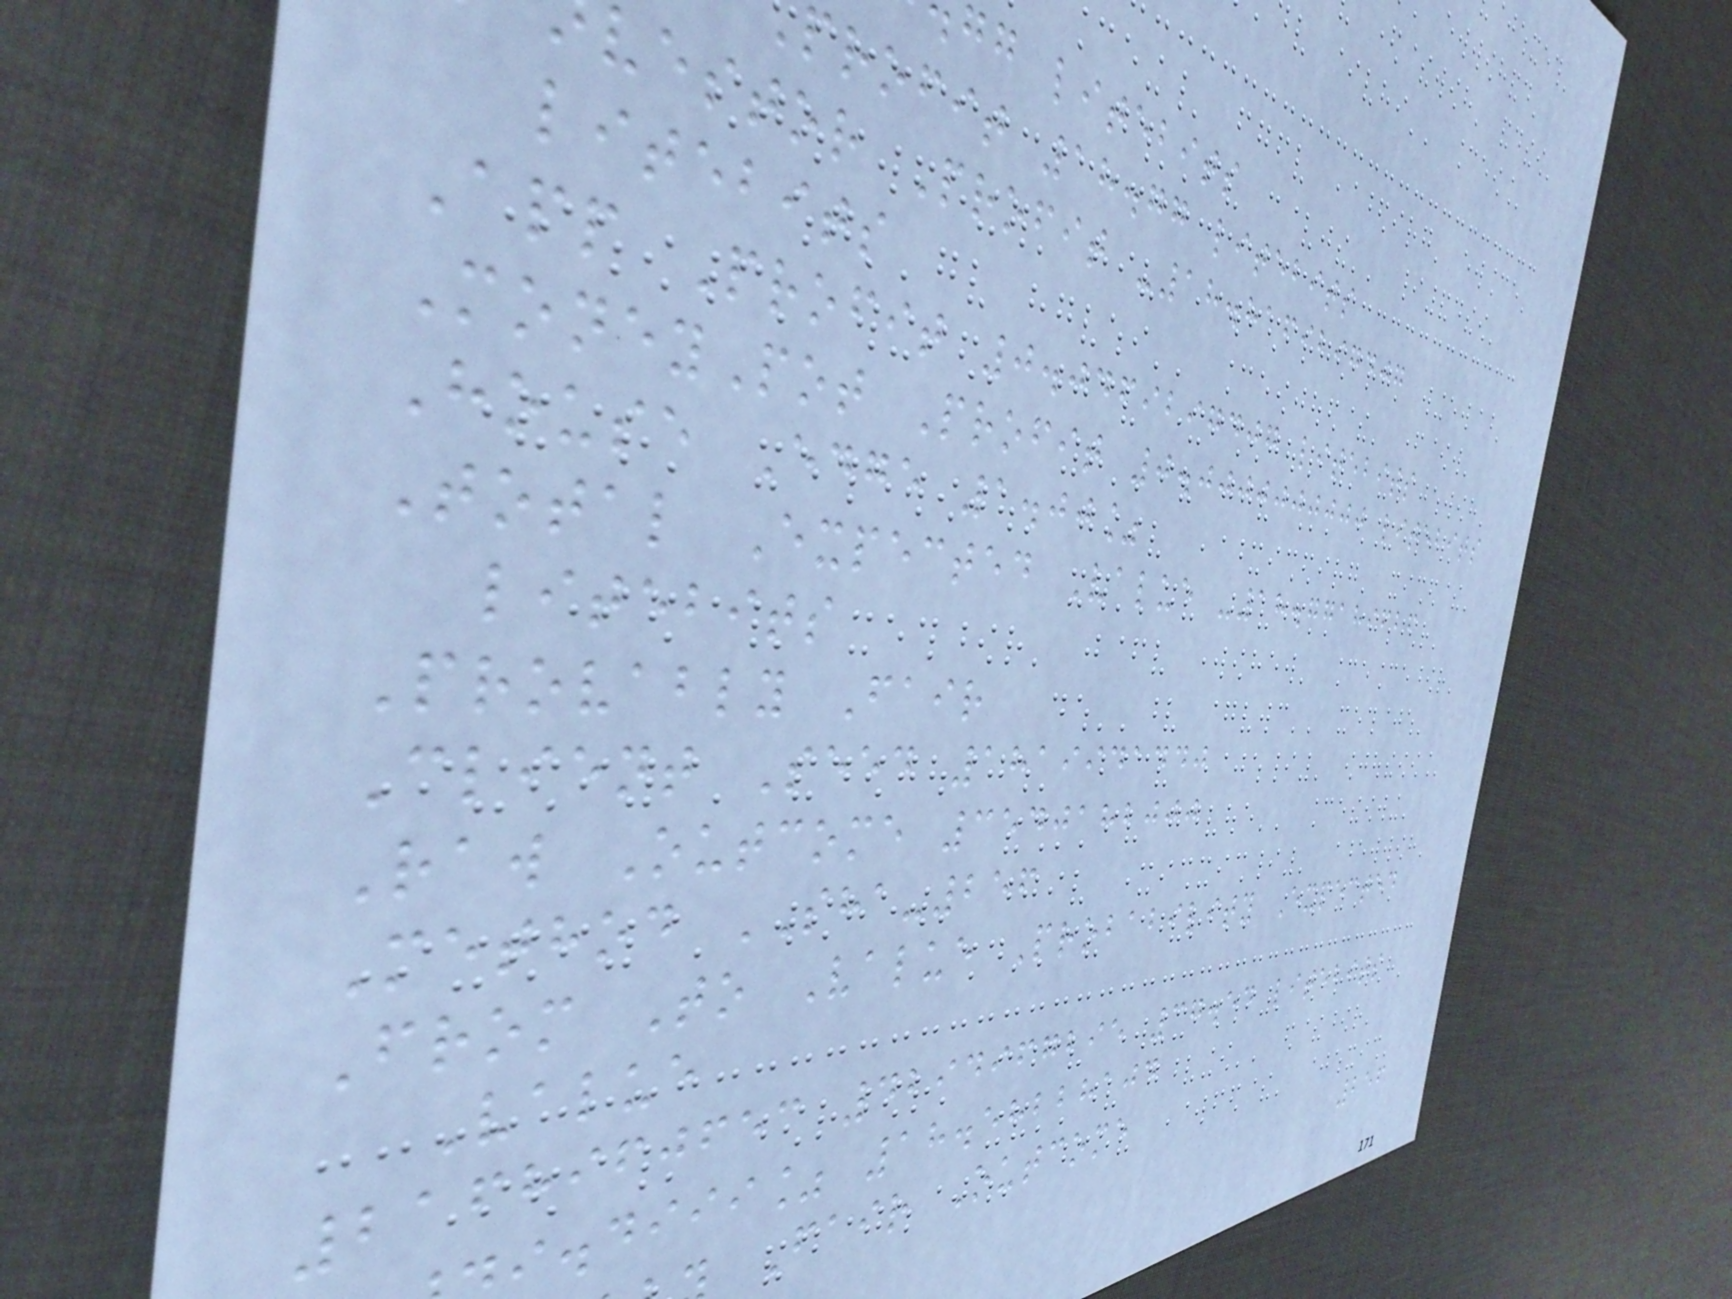gg litebits
profit 18.77 litebits
vestor Profit -18.8169297407
litebits
App Profit 0.0469297407 litebits
MoneyPot Profit 0.0000000000 litebits
House Edge 1.00%
Total Expected Value -18.77189626
litebits
Provably Fair
Client Seed 1819941440
Raw Outcome 3540182000
Method SHA-256
From To Value Probability Expected
Value
2168960653 4294967295 37.54 litebits
i.diii% 18.58228104
Fair Outcome
256
